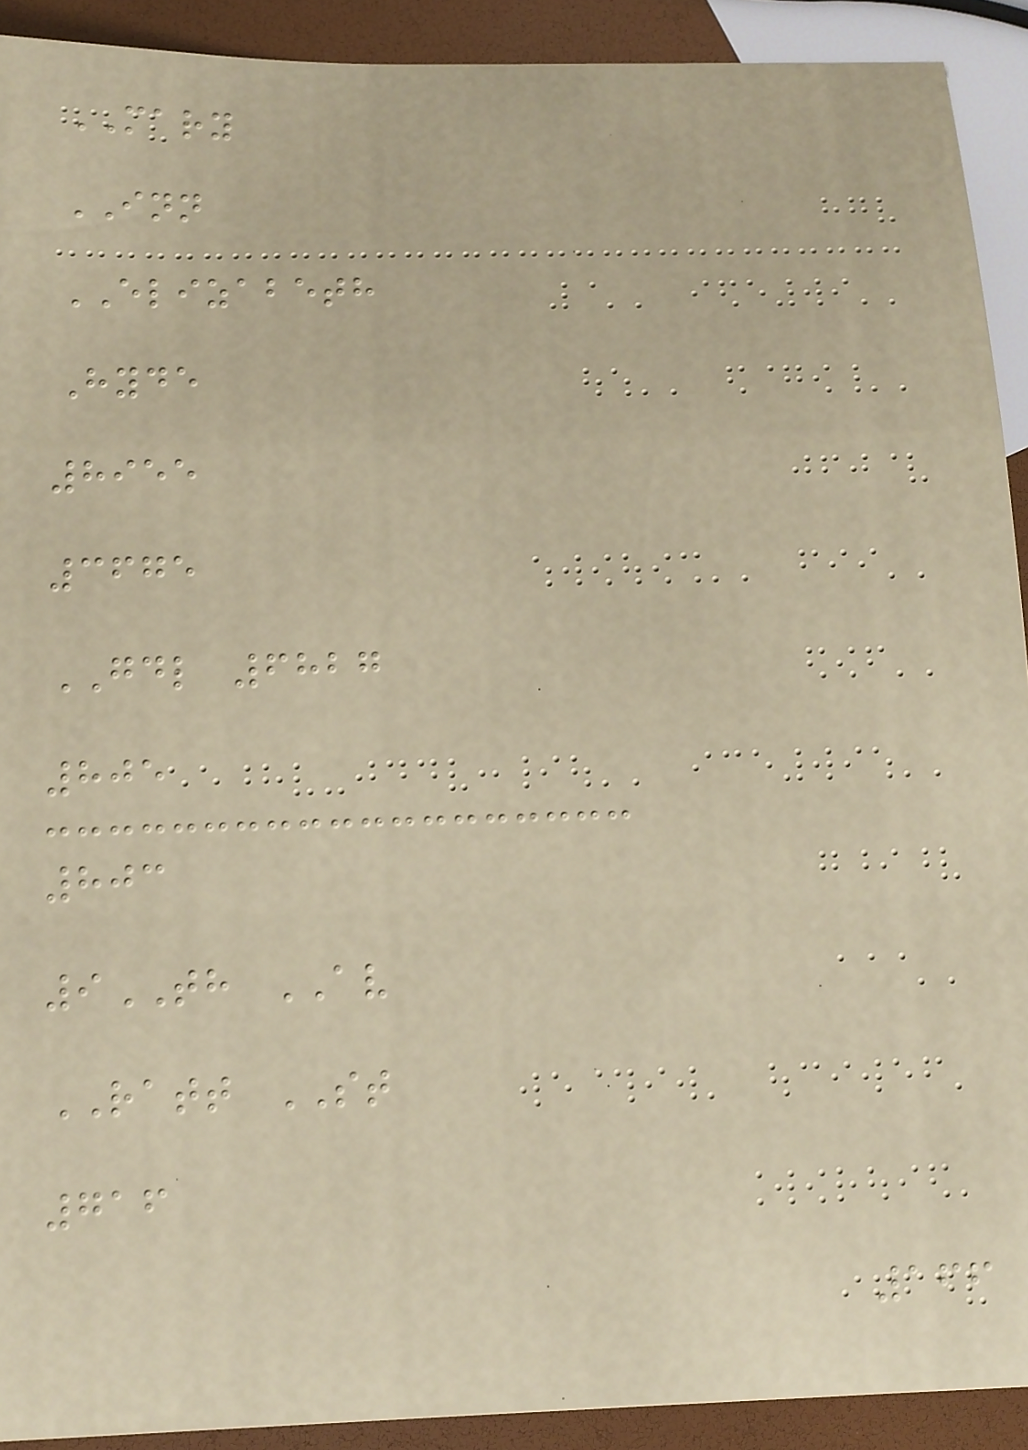MARY
INN
ELIZABETH
Hyde
8955
3675
GDL 6827
805
803
9TH AV
RATT ST
716
166
